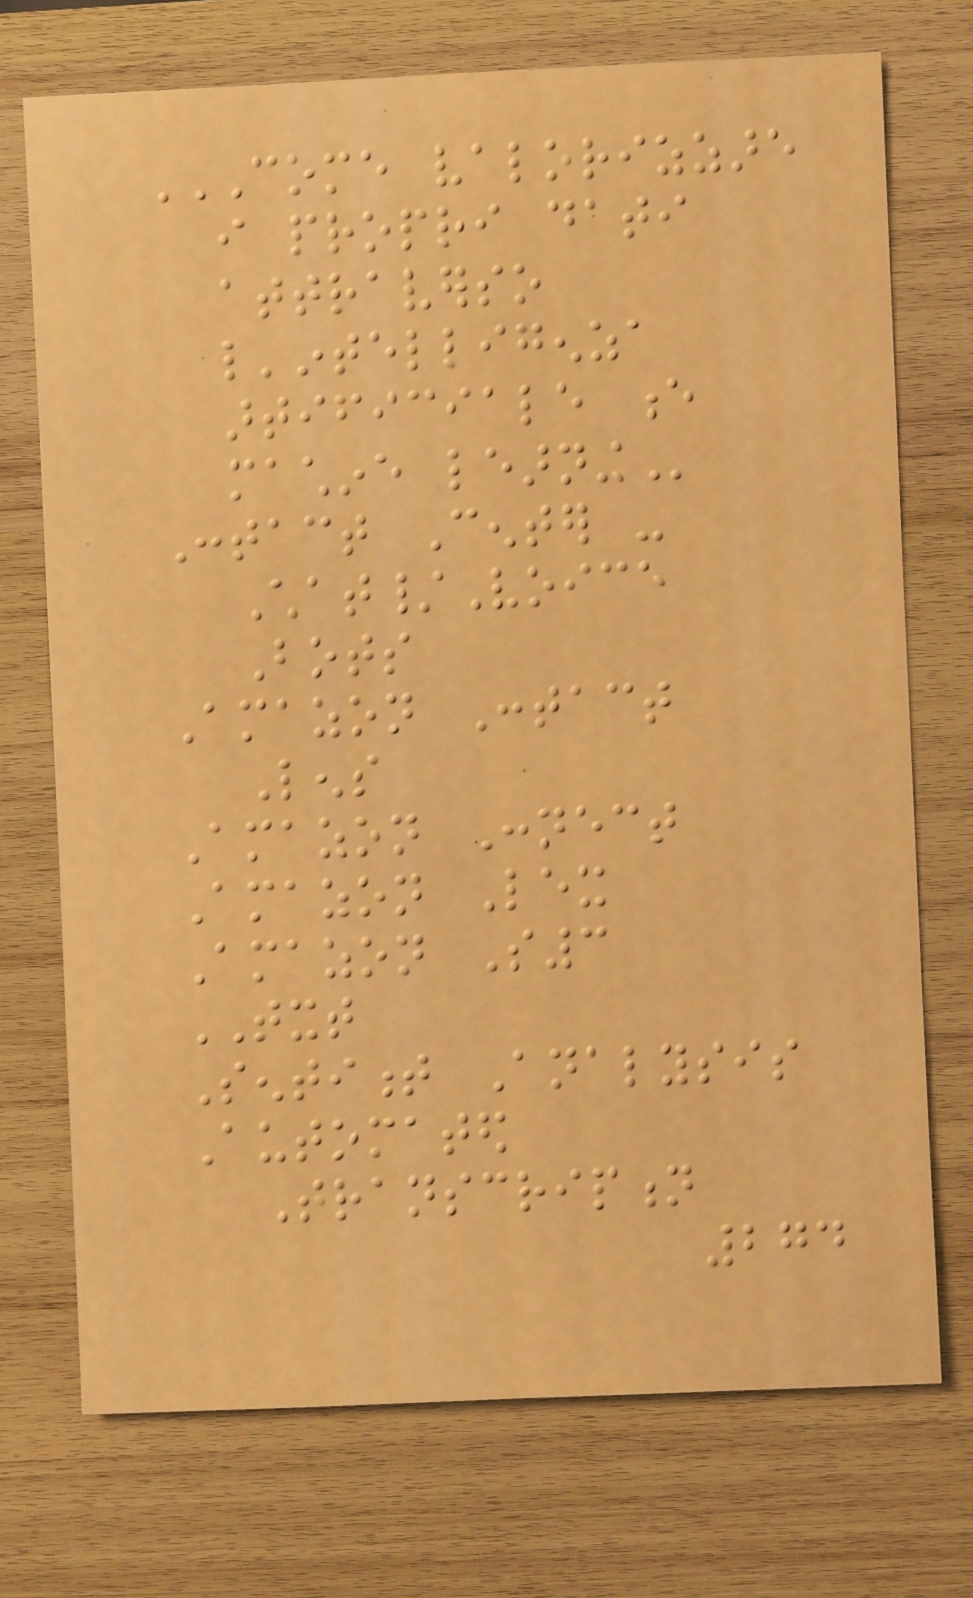COME VALORIZZARE
I PROPRI DATI
ATTRAVERSO
L'INTELLIGENZA
ARTIFICIALE E
MACHINE LEARNING
Contact Center -
Chat/Voice
Bots
Amazon Contact
Lens
Amazon Connect
Amazon Lex
Amazon S3
TXT
Sentiment Analysis
Automated
Transcription
274
